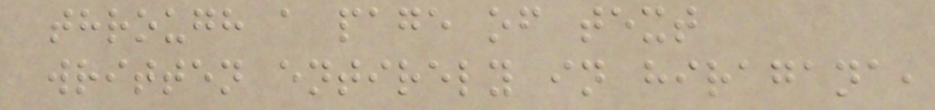through a page of text
written entirely in hiragana,
